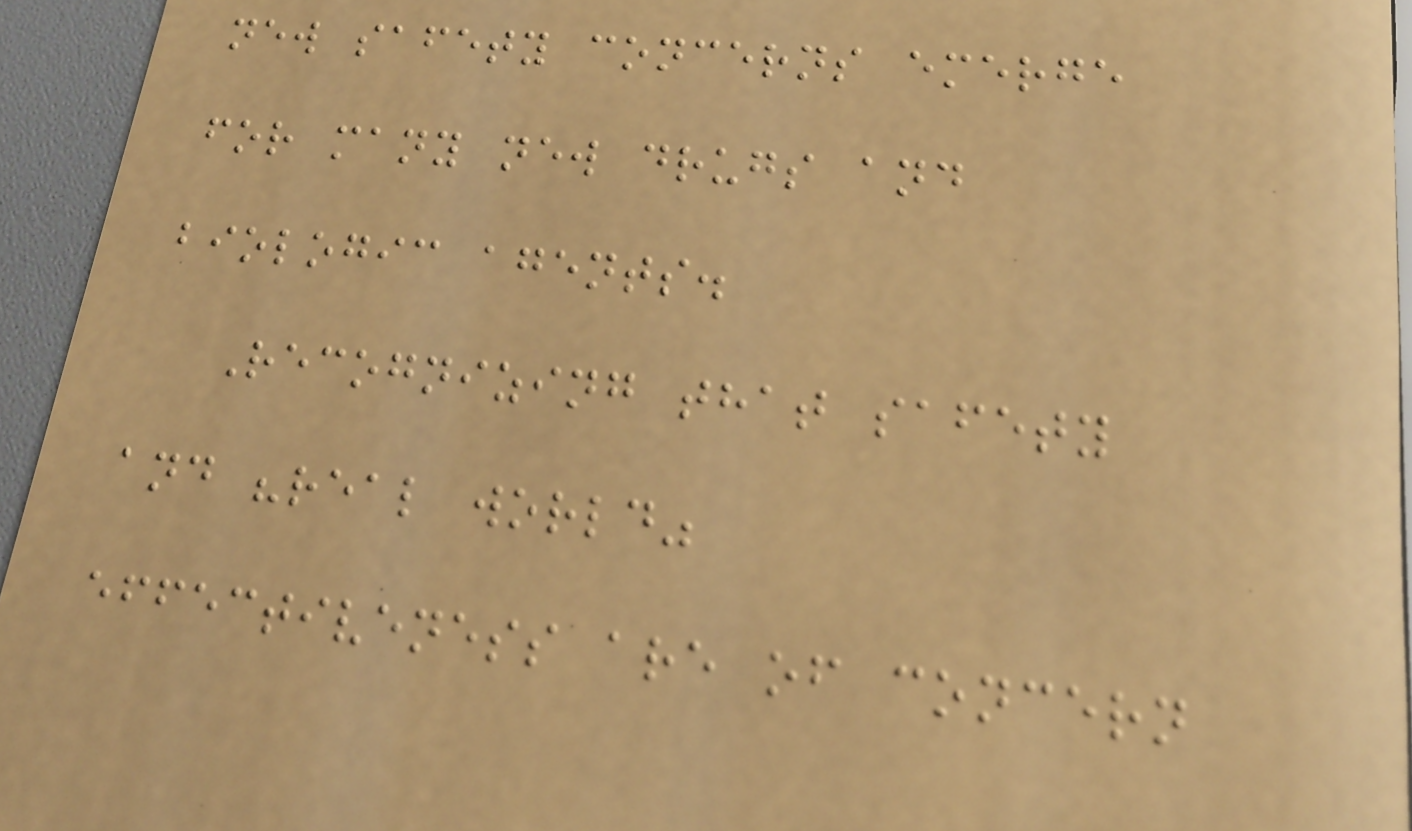new safety concerns emerge
for many new drugs and
biologic agents.
Recognizing that safety
and "real world"
effectiveness are of concern
